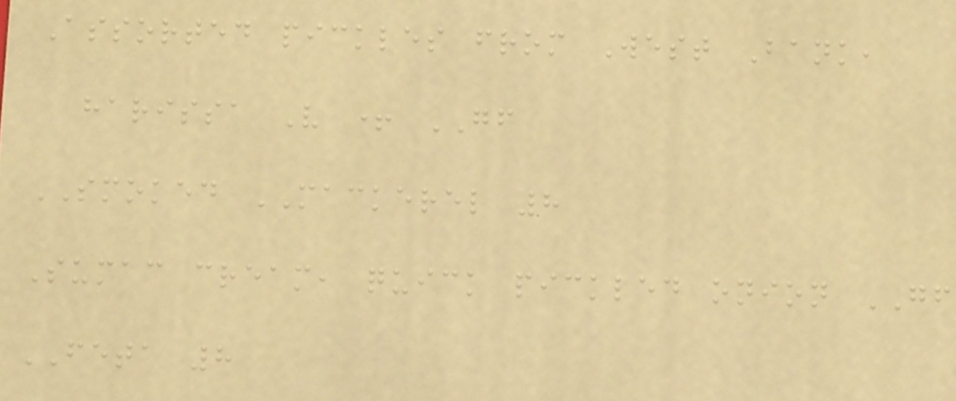Assorted pickles from West Bank,
harissa V + GF
SMOKED MACKEREL 8
Sumac cream, quick pickled onion GF
FETA 8
